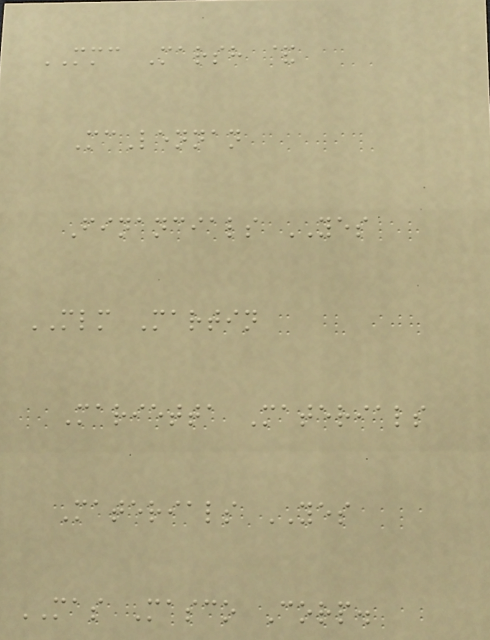MMC Marsh &
McLennan
Financials YES
MLM Martin
Marietta Materials
Materials YES
MAS Masco Corp.
